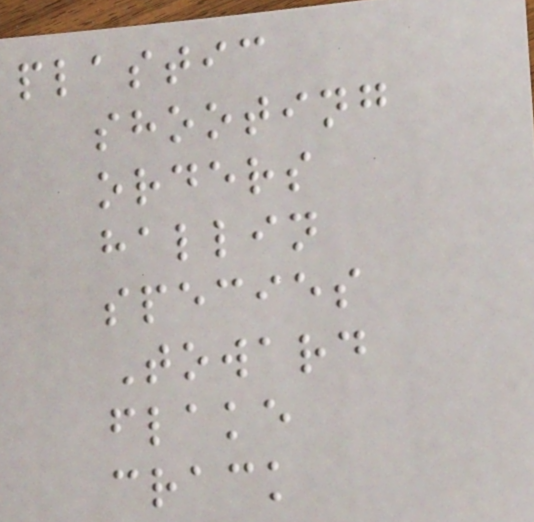plastic
shooting
orders
hallin
species
Toward
flake
crack
